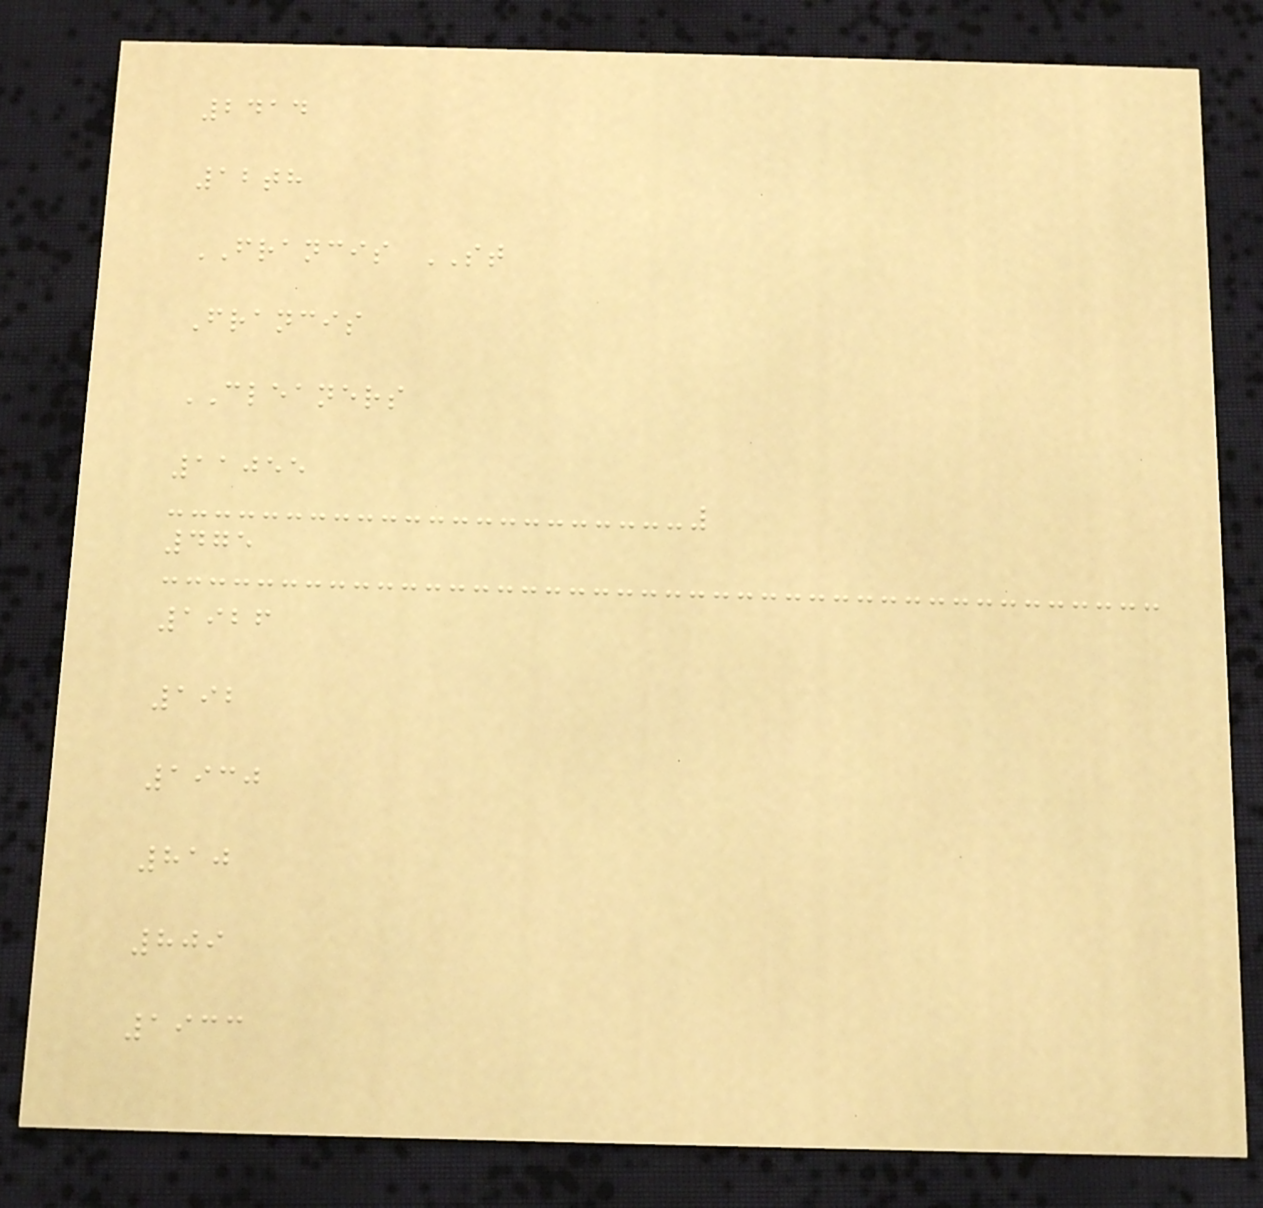2414
12th
FRANCIS ST
Francis
CLEANERS
11055
475
1926
192
1930
810
809
1933
